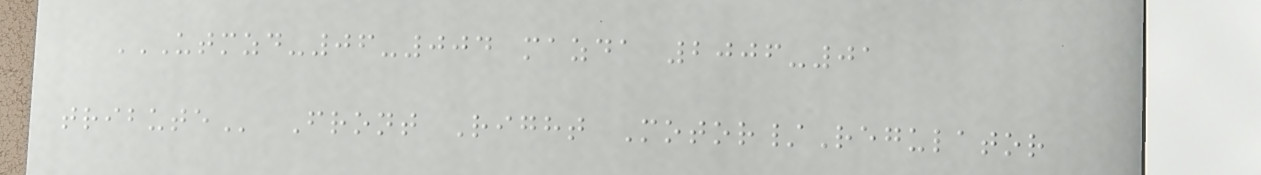UTMZD-06-004 MAZDA 2006-01
TRIBUTE Front Right Motor/Regulator
